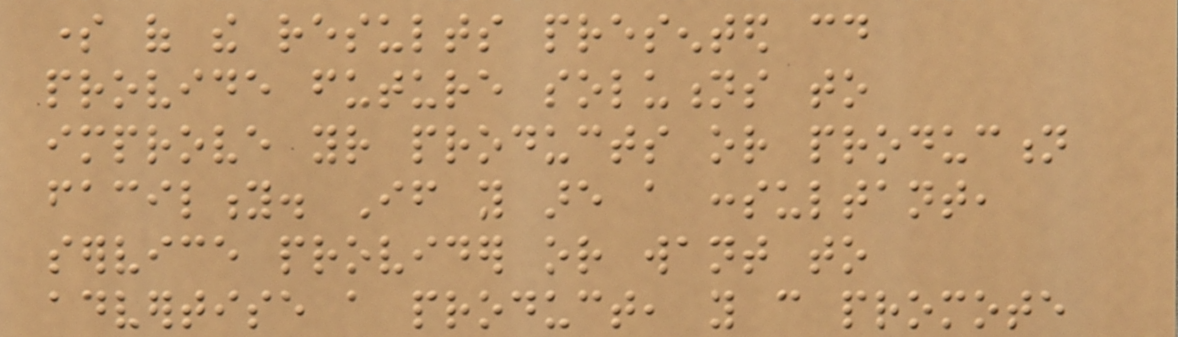some of the results presented could
provide future solutions to
improve your products or production
facility. If you are a consultant,
service provider or want to
advertise a product, you can promote
